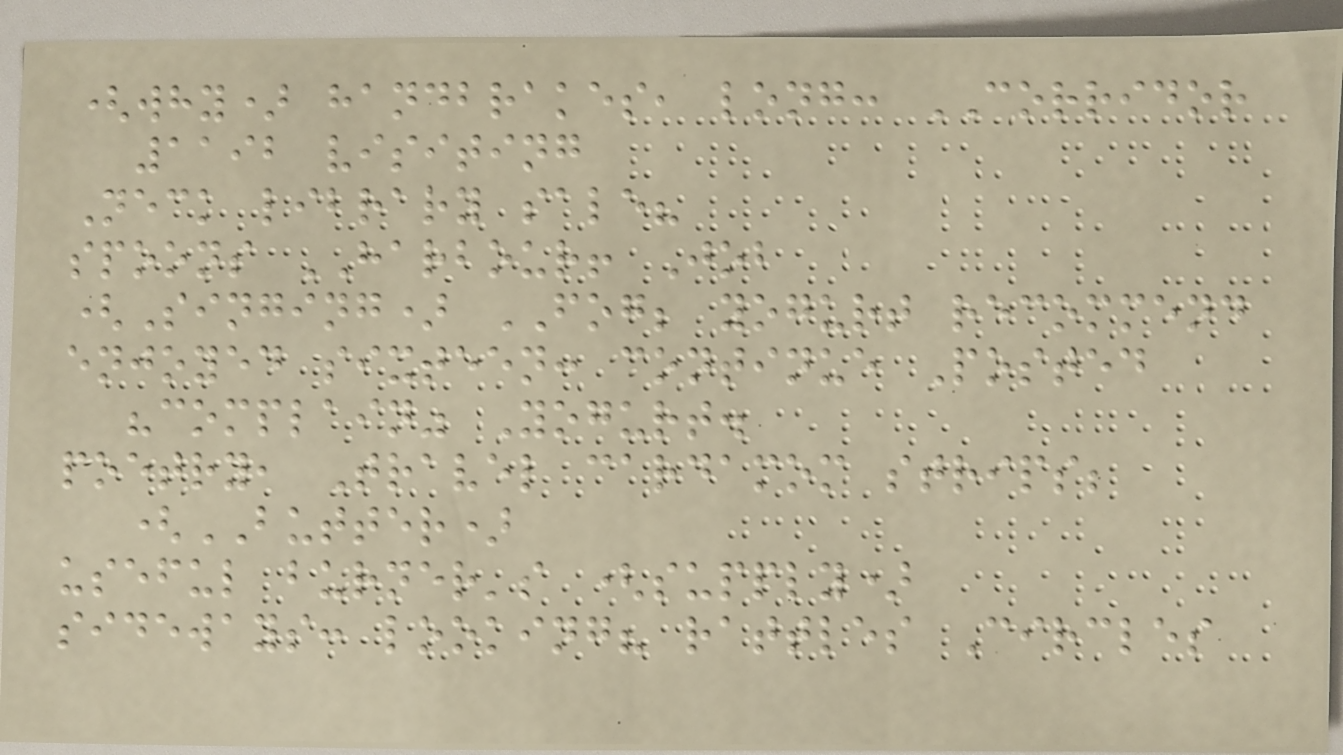(why) handbrakes, long: CORRIDOR
1192 visiting
Neck library sale?
spoons HARBOUR! Job
(Singing) FOG; yogurt recommend
enjoyed sixteen: continue Posted
"complain" Yogurt.
poetry, Travel cardamom strips;
(BUTTER)
useful burner's (supply)
sideways: looking? rattles Circles
